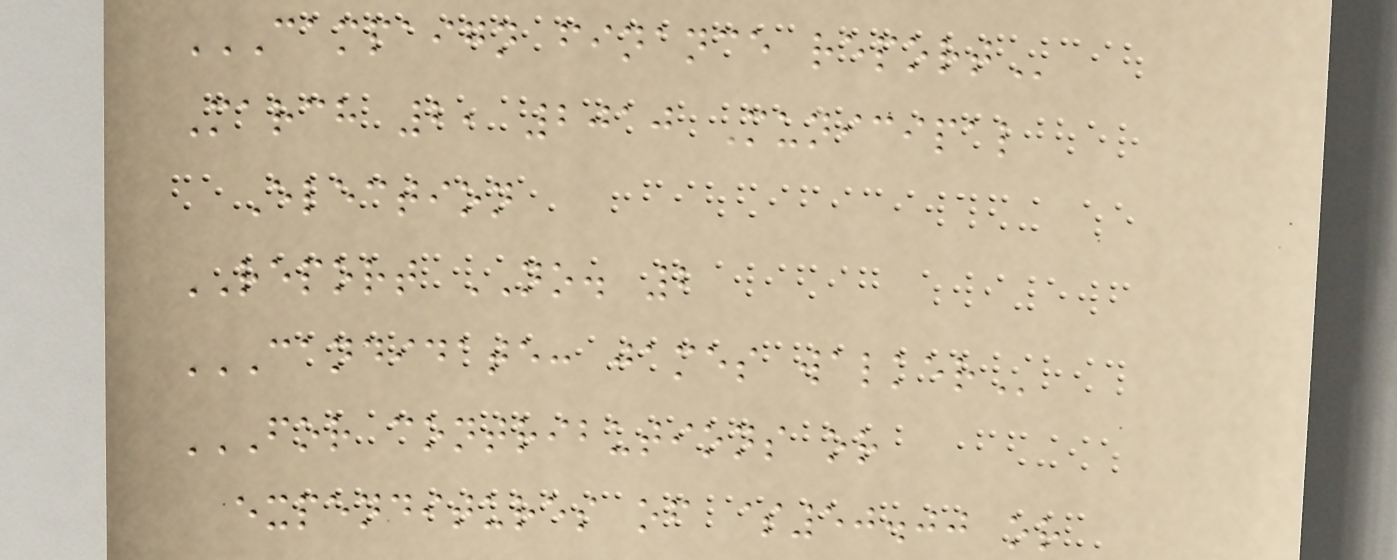CAMPAIGN FINANCE REPORT
March 2, 2010 Municipal
Election
REPORT NO. 2
CANDIDATE: JAMES WALKER
FOR CONTRIBUTIONS OR
EXPENDITURES OF $50.00 OR
